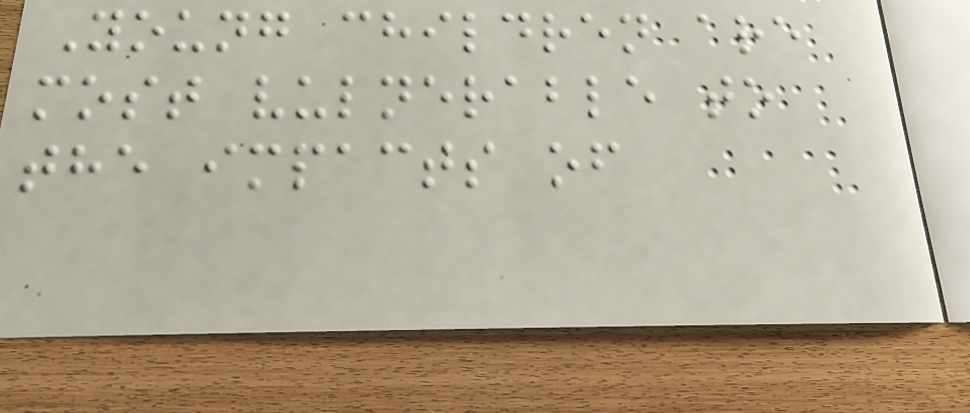Young children are
most vulnerable to
the impacts of
